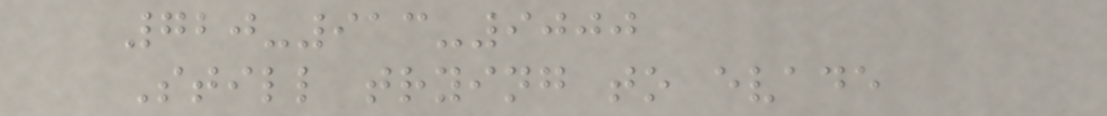720-913-9000
Still trying to evade
